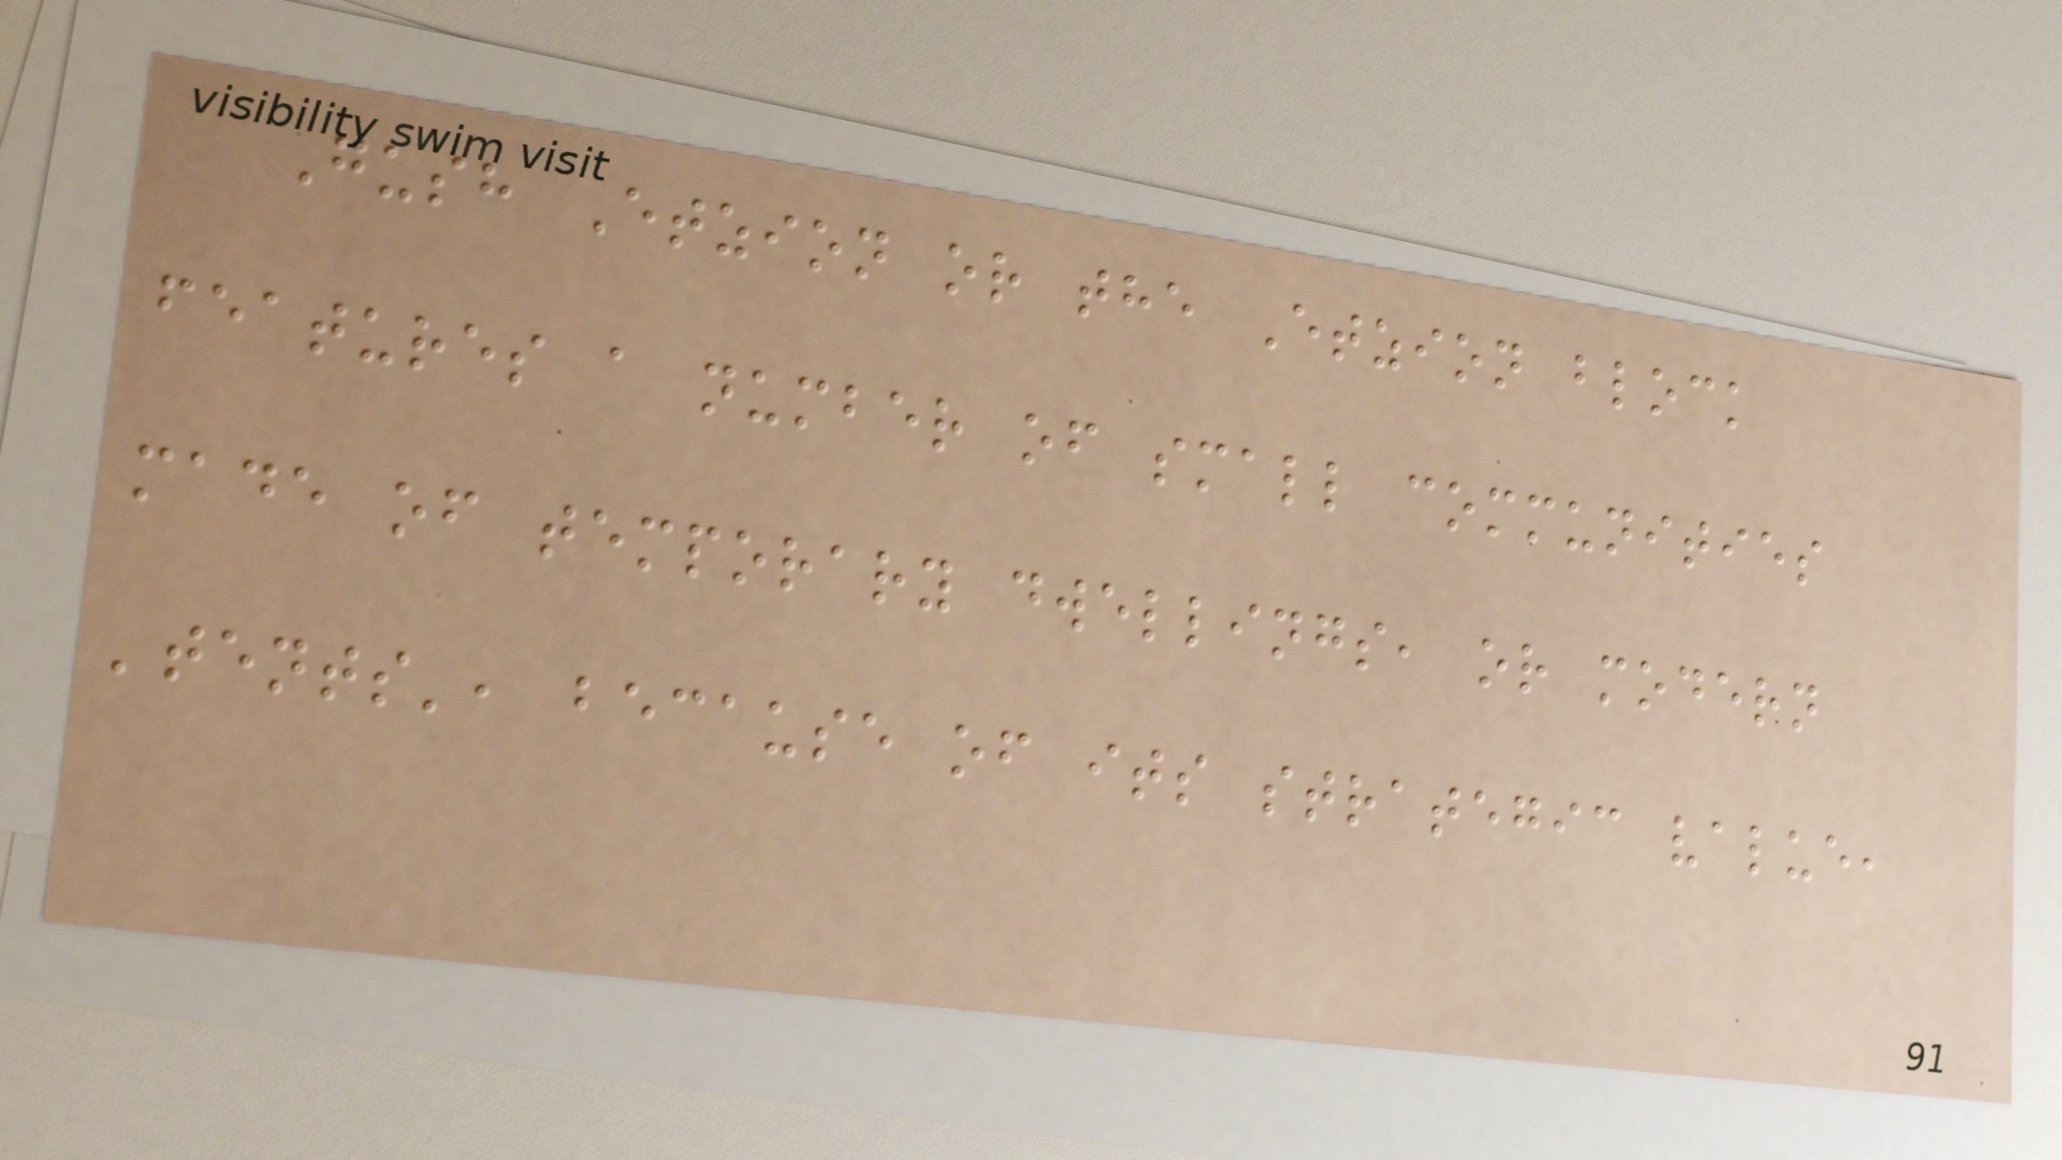Gush Etzion or the Etzion block
features a number of small communities
made of temporary dwellings, or modern
'tents', because of its strategic value,
